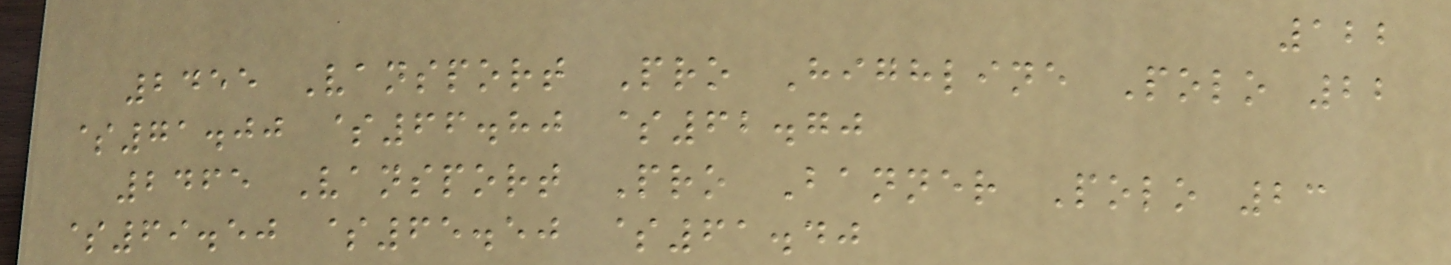122
2455 Vansport Pro Highline Polo 22
$71.00 $66.80 $62.70
2465 Vansport Pro Banner Polo 23
$69.50 $65.50 $61.40
